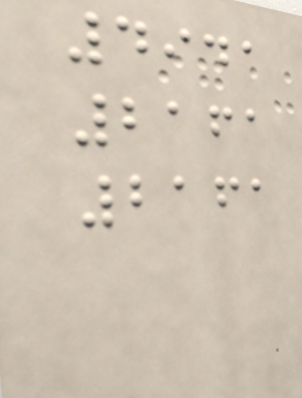4941
2161
2161
